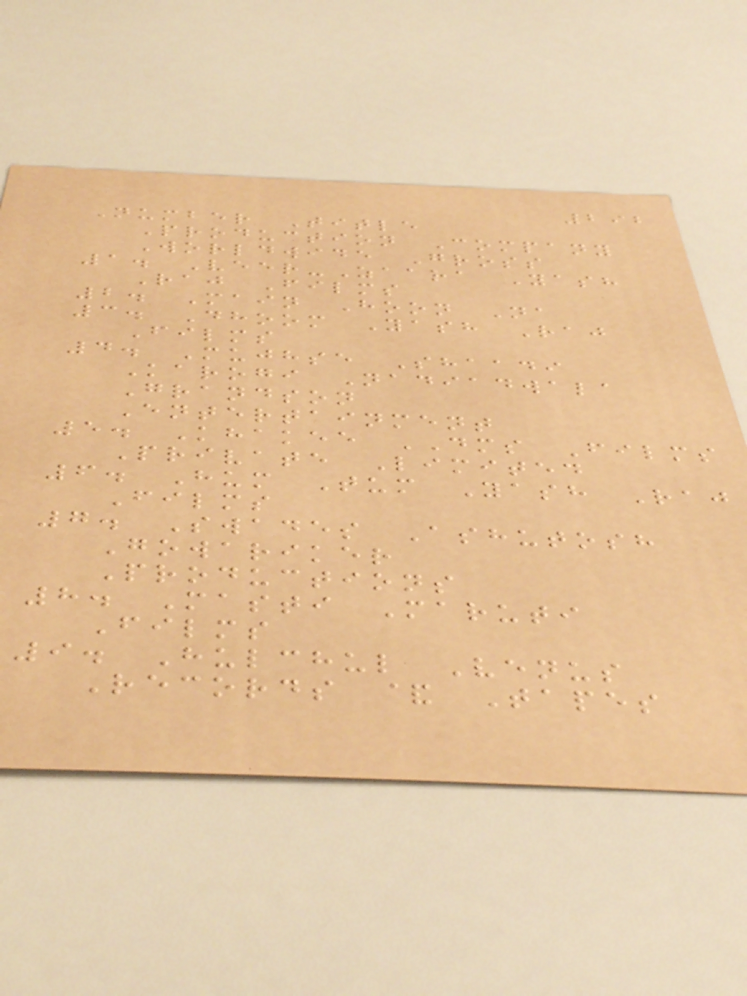292
Number Title
Production Company
Worldwide Gross
1. Veer-Zaara Yash
Raj Films
2. Main Hoon Na
3. Dhoom Yash Raj
Films
4. Mujhse Shaadi
Karogi Nadiadwala
Grandson
Entertainment
5. Khakee DMS Films
Private Limited
6. Hum Tum Yash Raj
Films
7. Swades Ashutosh
Gowariker
Productions
8. Masti Maruti
Films
9. Hulchul Venus
Records & Tapes
